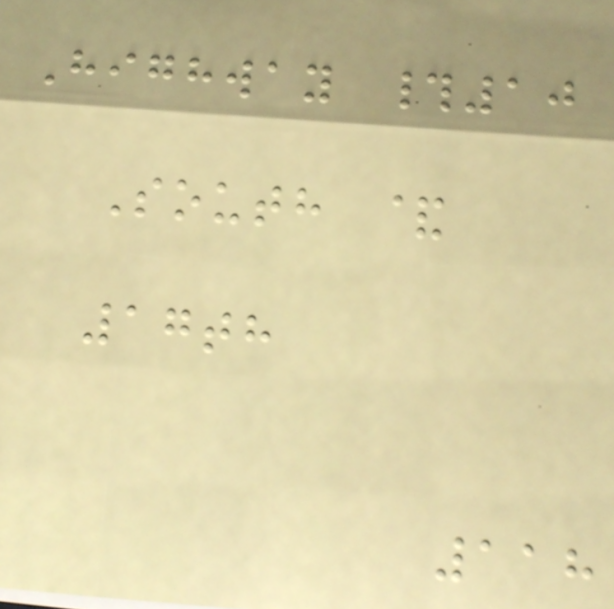Highway #10
South &
17th
118
